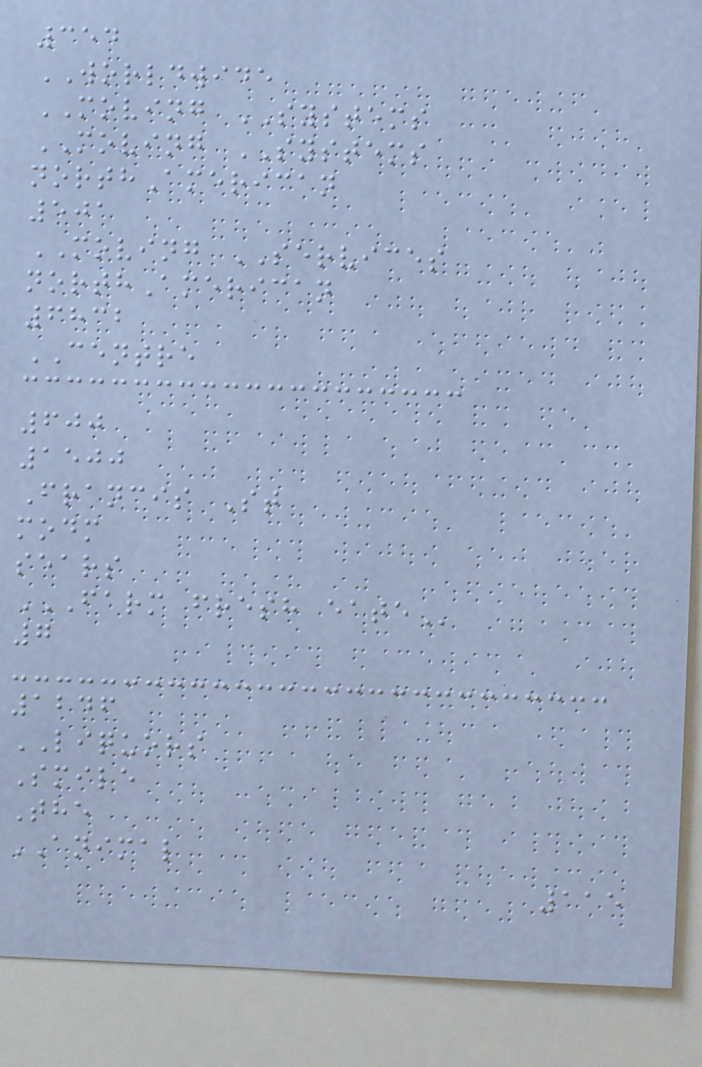354
WORLDWIDE
MOVING SYSTEMS
MOVING SYSTEMS
northAmerican
501
MOVING SERVICES
northAmerican
6832
CENTRE
600
1500
Francis St
modm
sears
FARM FRESH EATE
7
1246
LIQUORS
Smile
The
ANIMAL
115
